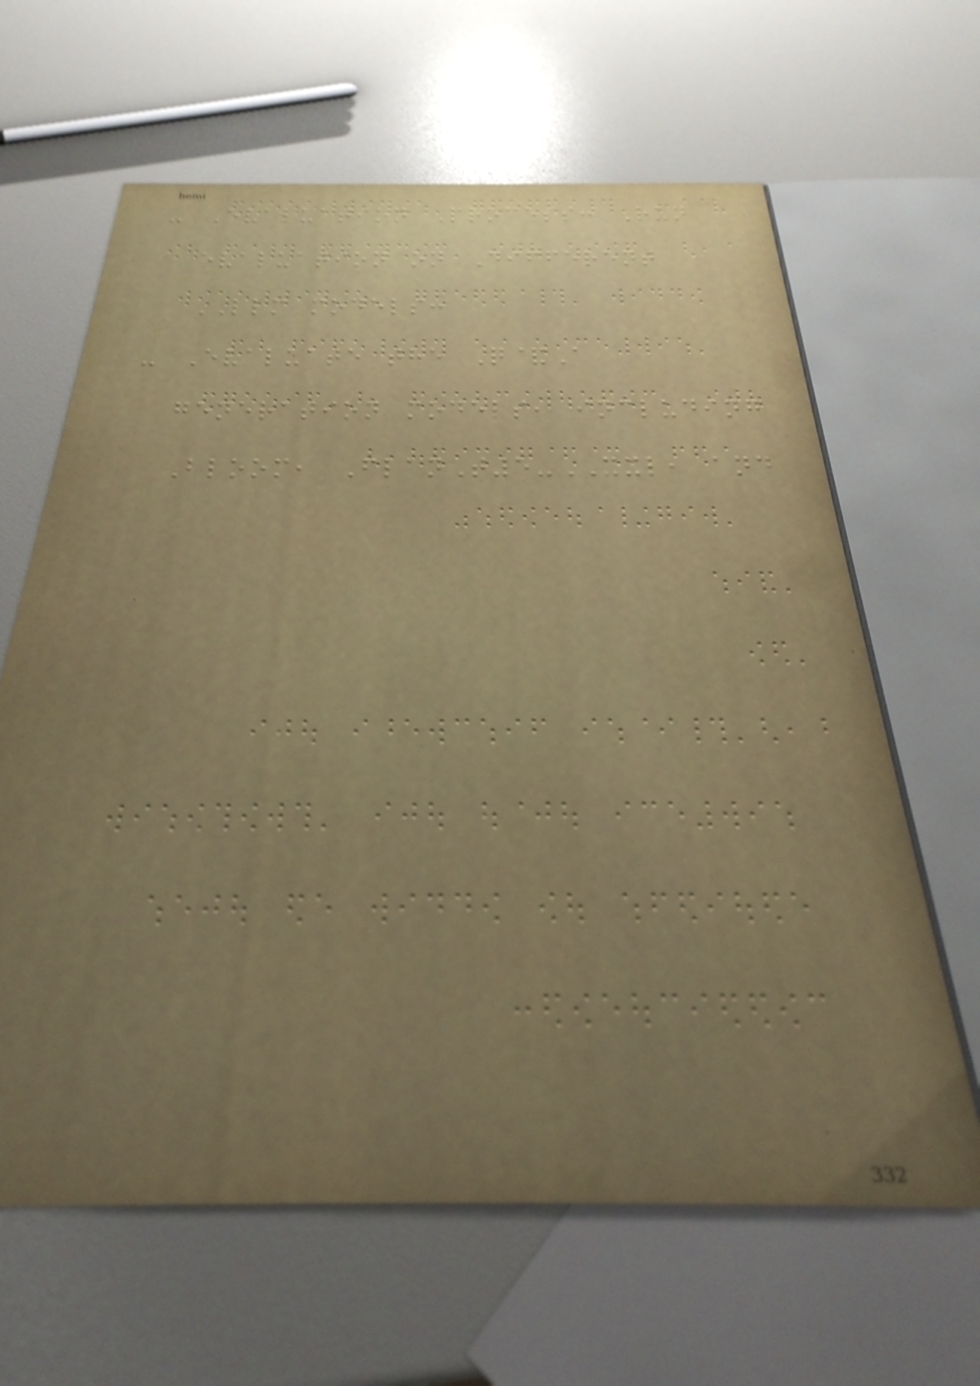- Evaluation Process: Run
evaluation on Different
LLM models:
- Evaluate the Q&A
generation models, including
Bloom, FlanT5-XXL, and
